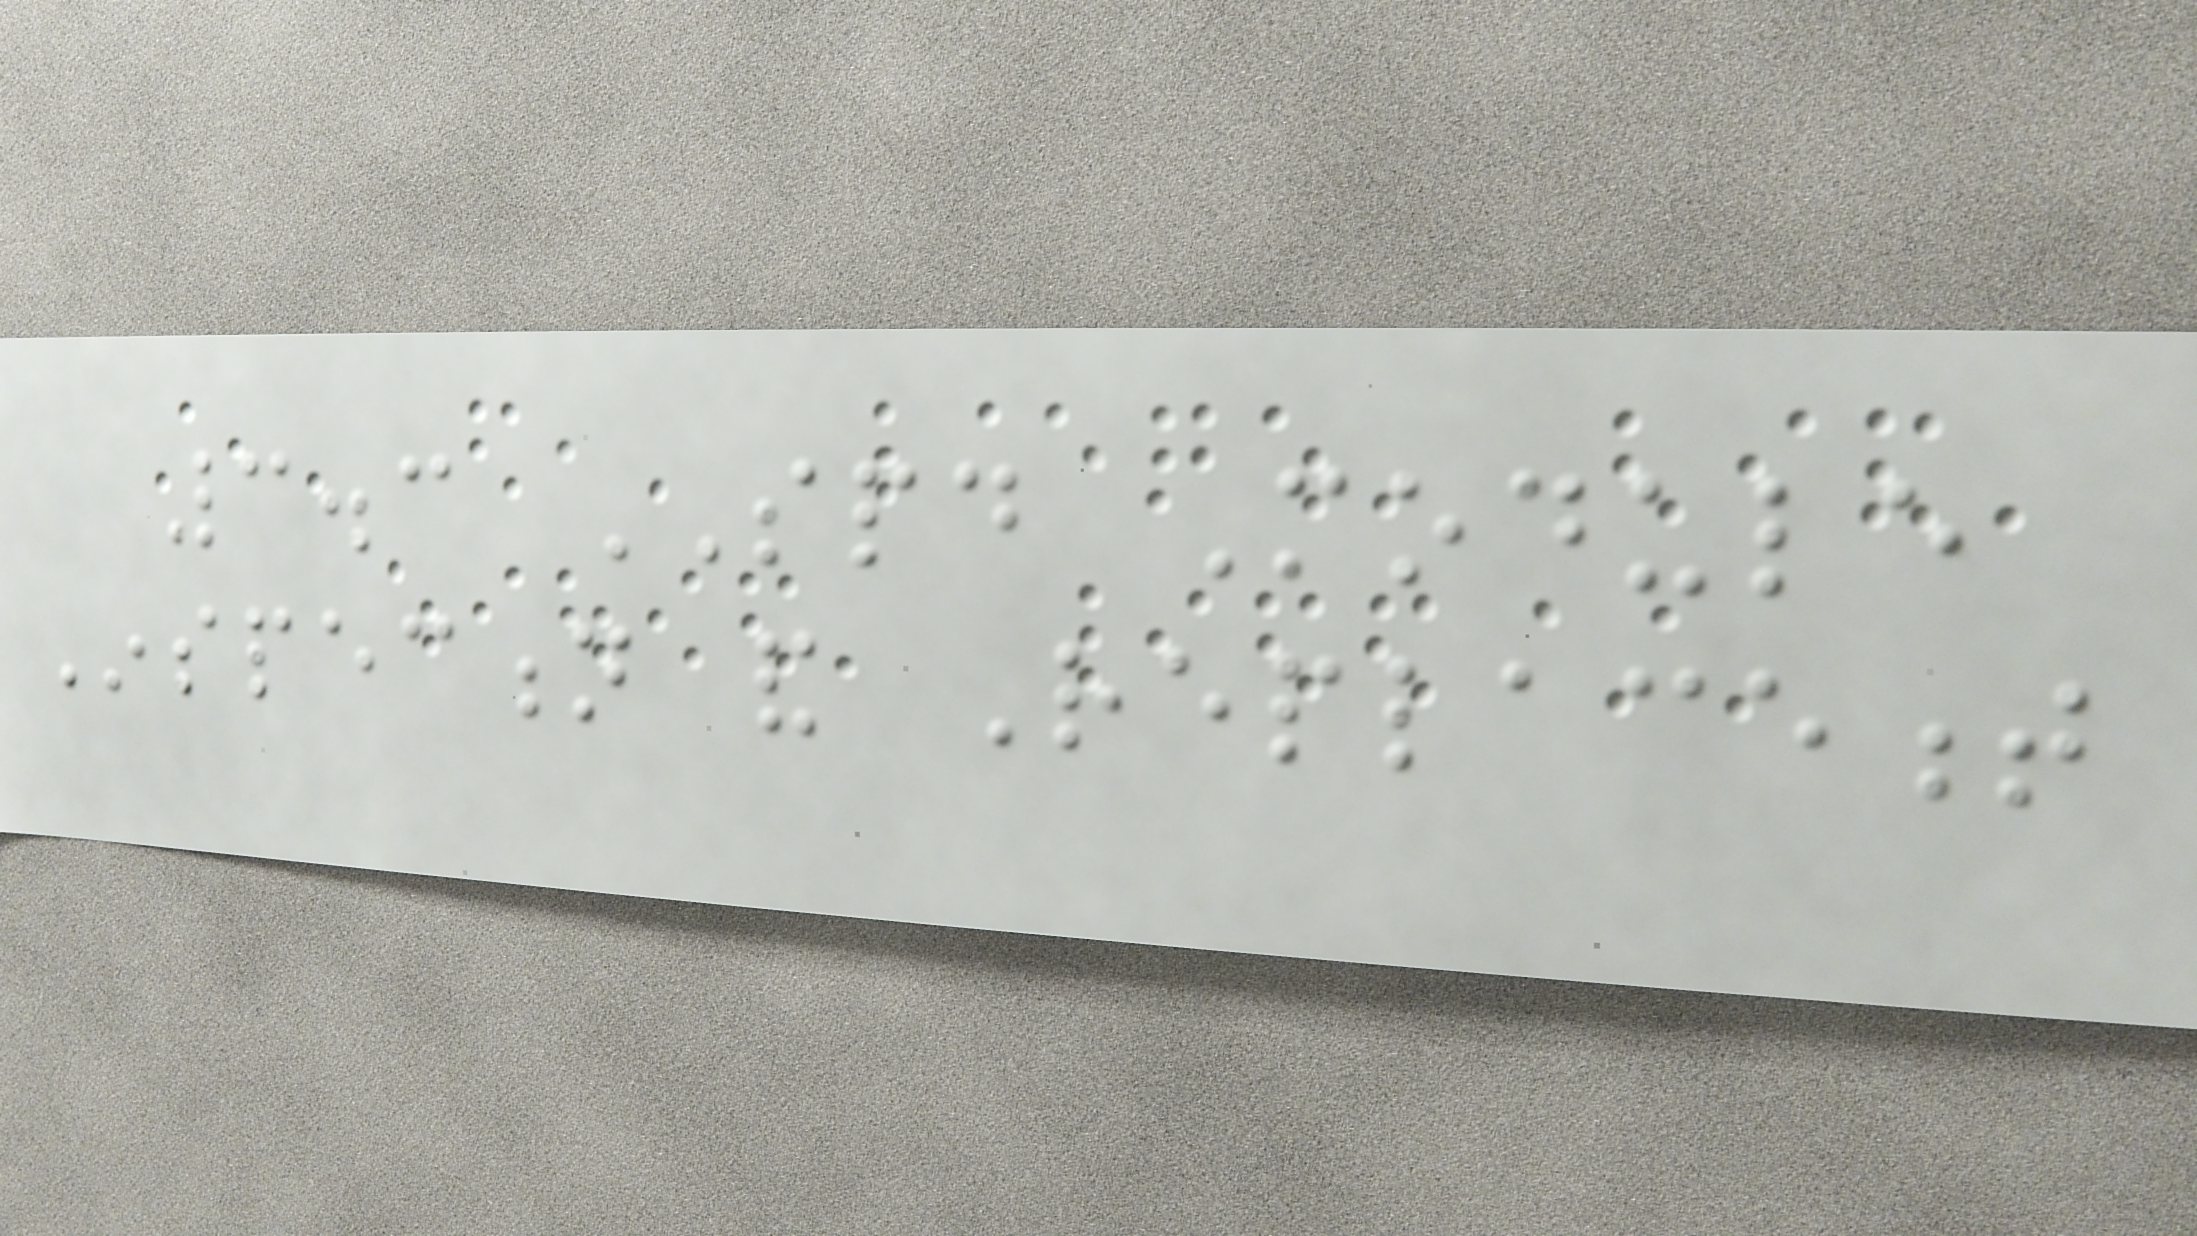3.3 SPD Module
Inspection and Replacement
